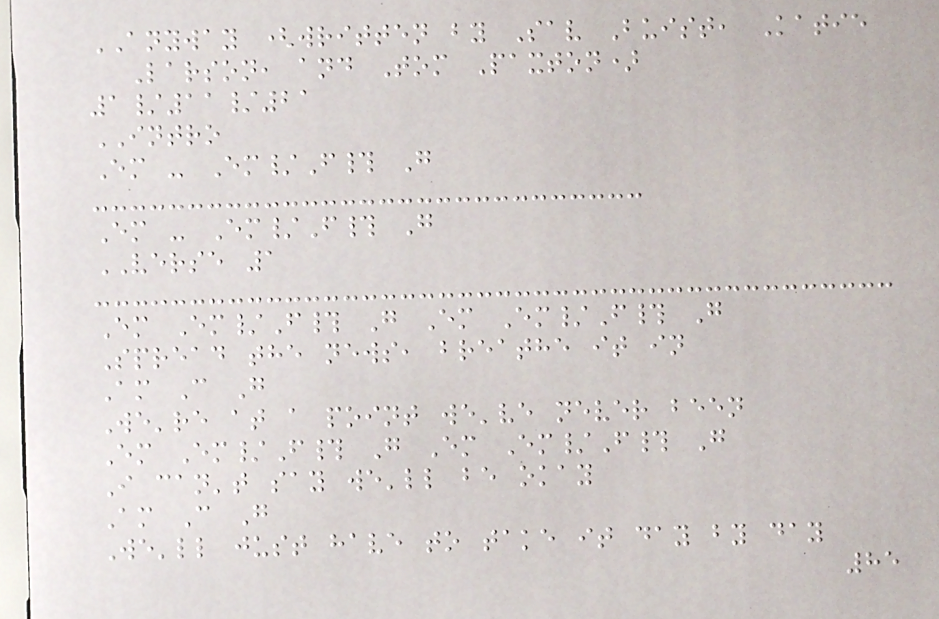ANYWAY (written by Sav Buist, Katie
Larson, and Tom Paxton)
1/11/21
INTRO
Em - Em/F# G
Em - Em/F# G
VERSE 1
Em Em/F# G Em Em/F# G
Spread the news, breathe it in
Am C G
We're at a point we've never been
Em Em/F# G Em Em/F# G
I can't say we'll be okay
Am C G
We'll just have to take it day by day
85
